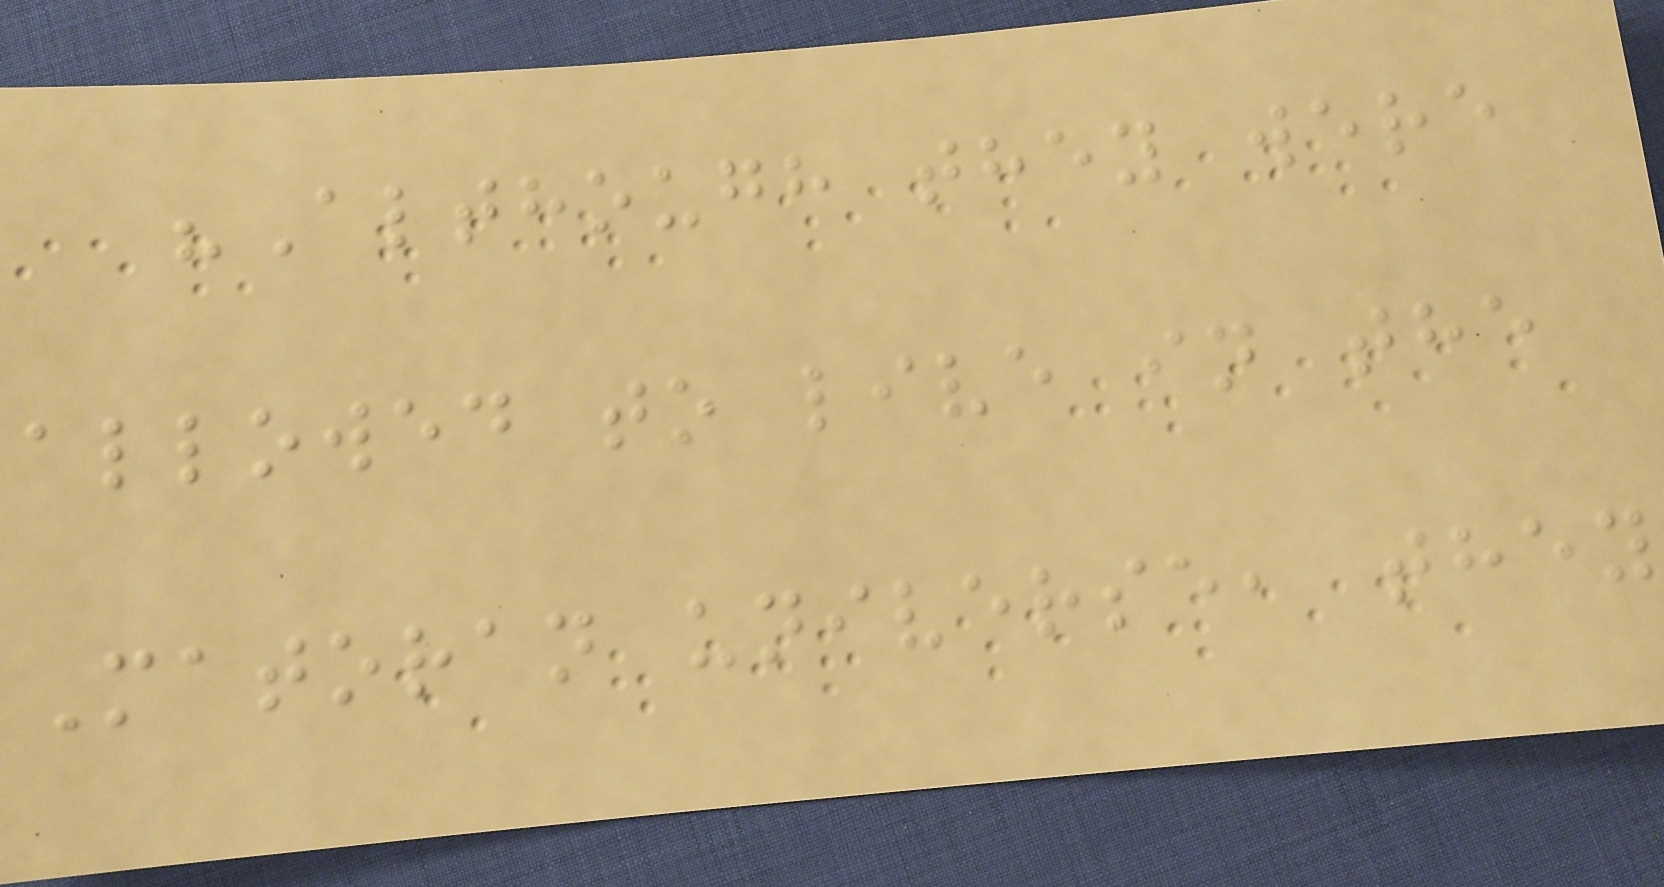"Although they were
allowed to live in the
Matoran universe, they
